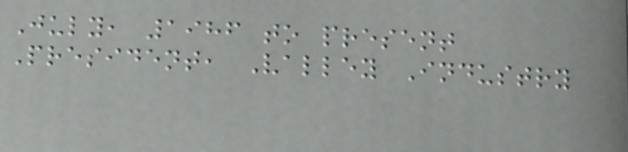July, 1986 to present
President, Valley Industry
